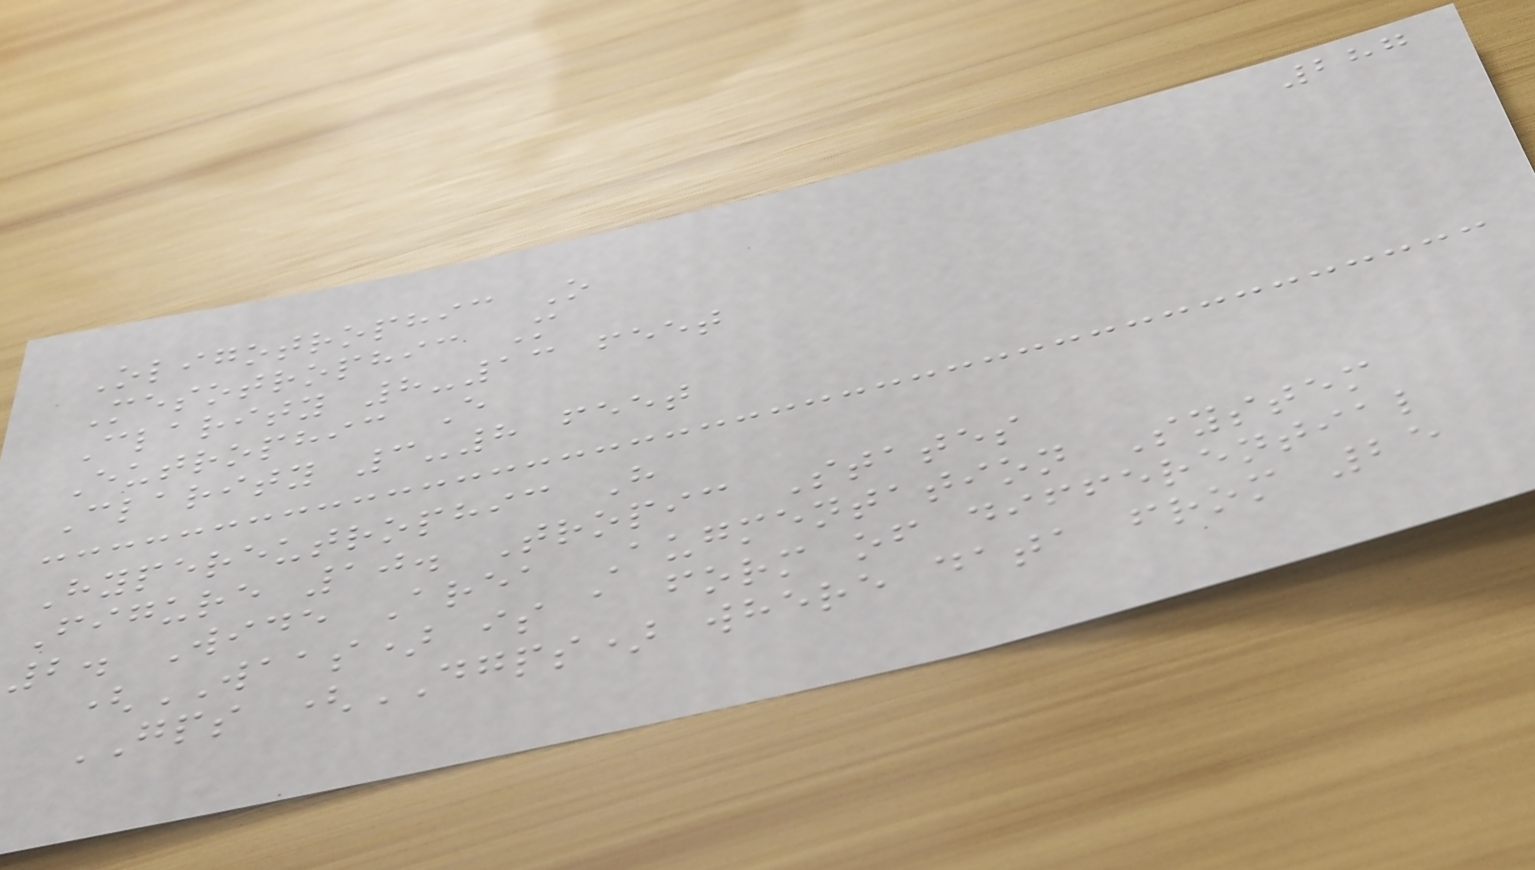287
Oligotrophic O
Mesotrophic M
Clarity 8-13 feet
Eutrophic E
Clarity 3-8 feet
Hypereutrophic H
Figure 10. Tropic States
2. Wide Area Augmentation System
(WAAS) is a form of differential
GPS (DGPS) where data from 25
